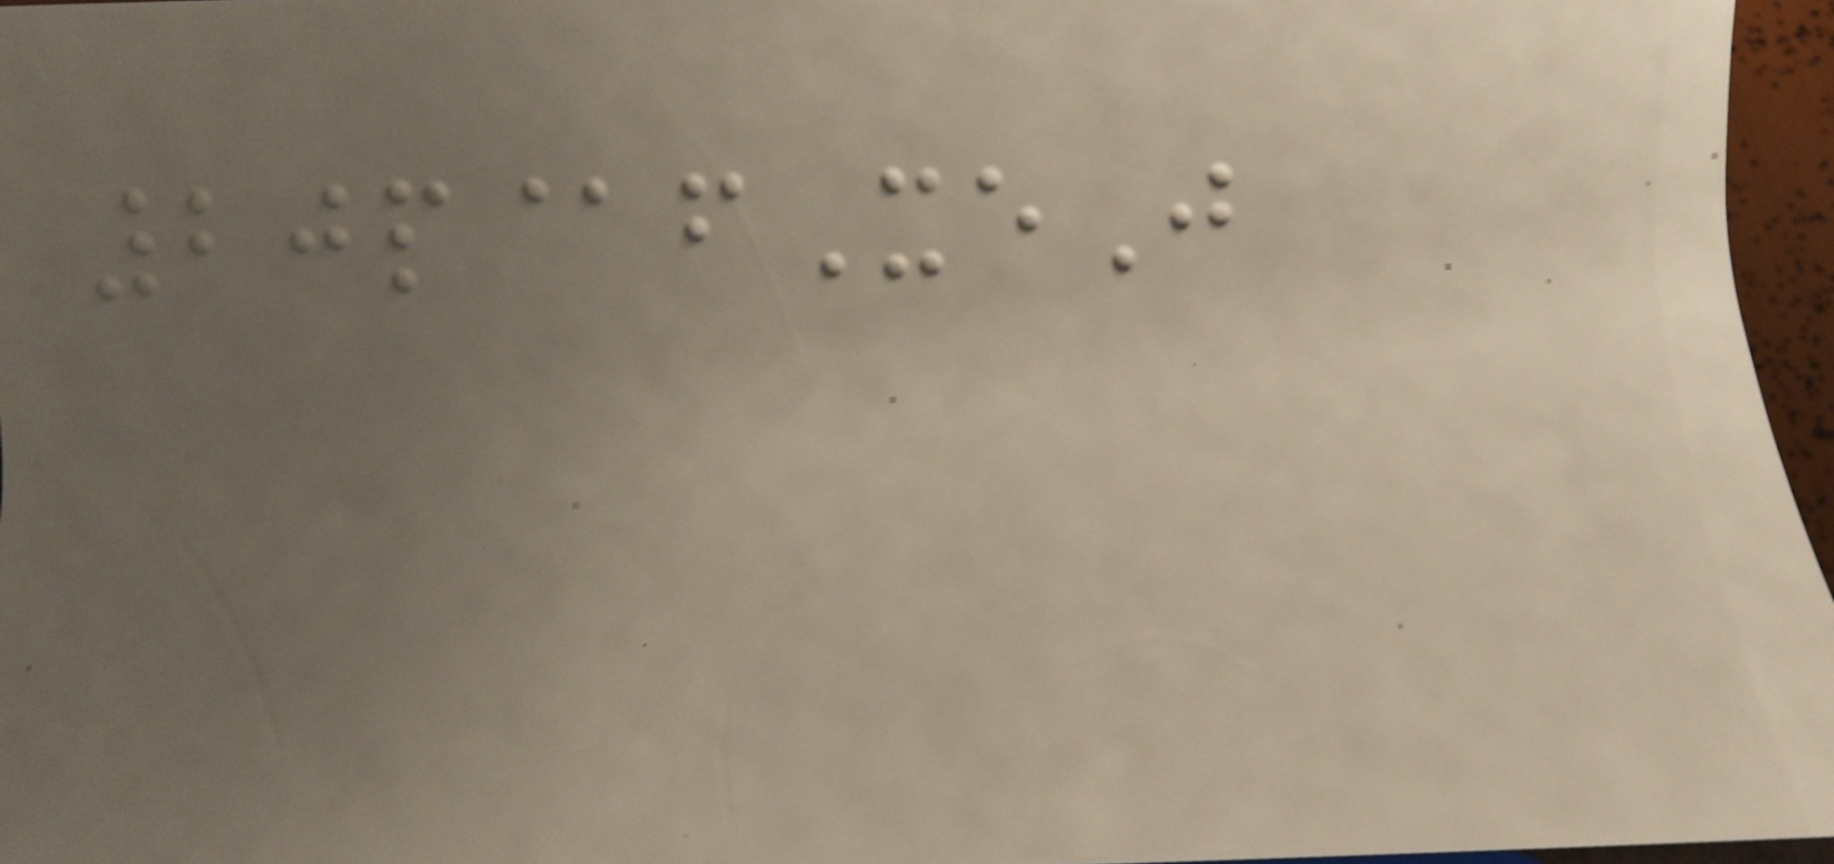20p@fXeJ
